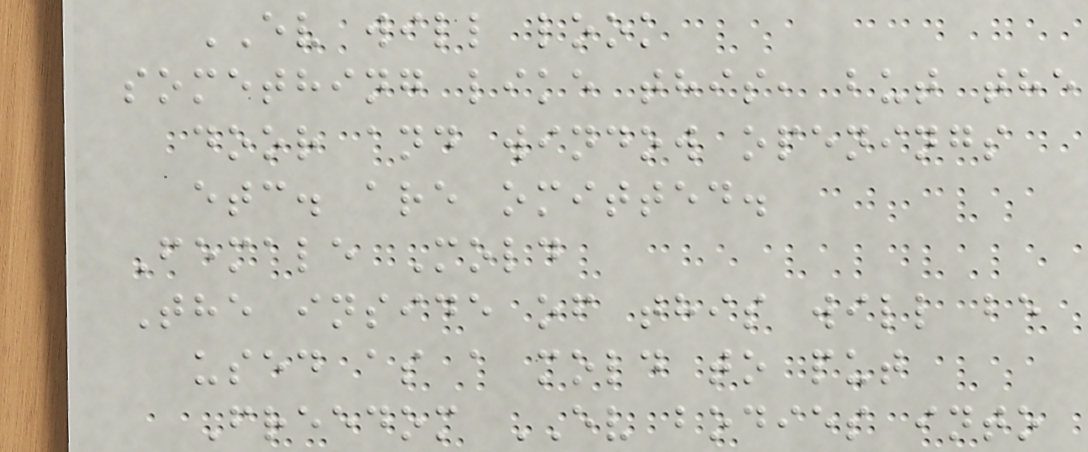EV will look
something like this, but the
door and window openings
etc. are omitted.
Female Mold
The inside of this will be
used as a mold to put
Freedom EV bodies into
